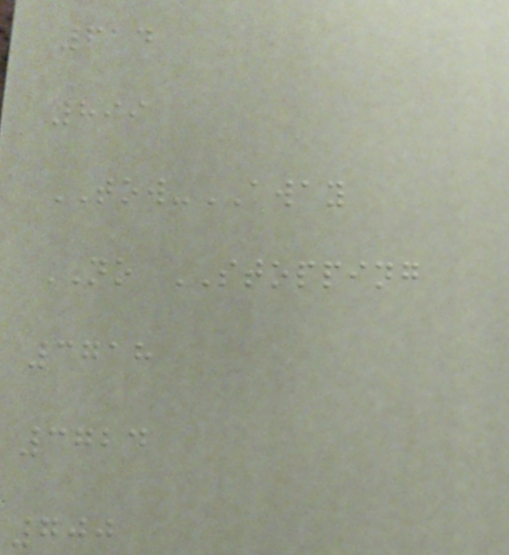614
899
TOW-AWAY
NO STOPPING
3718
3724
700
